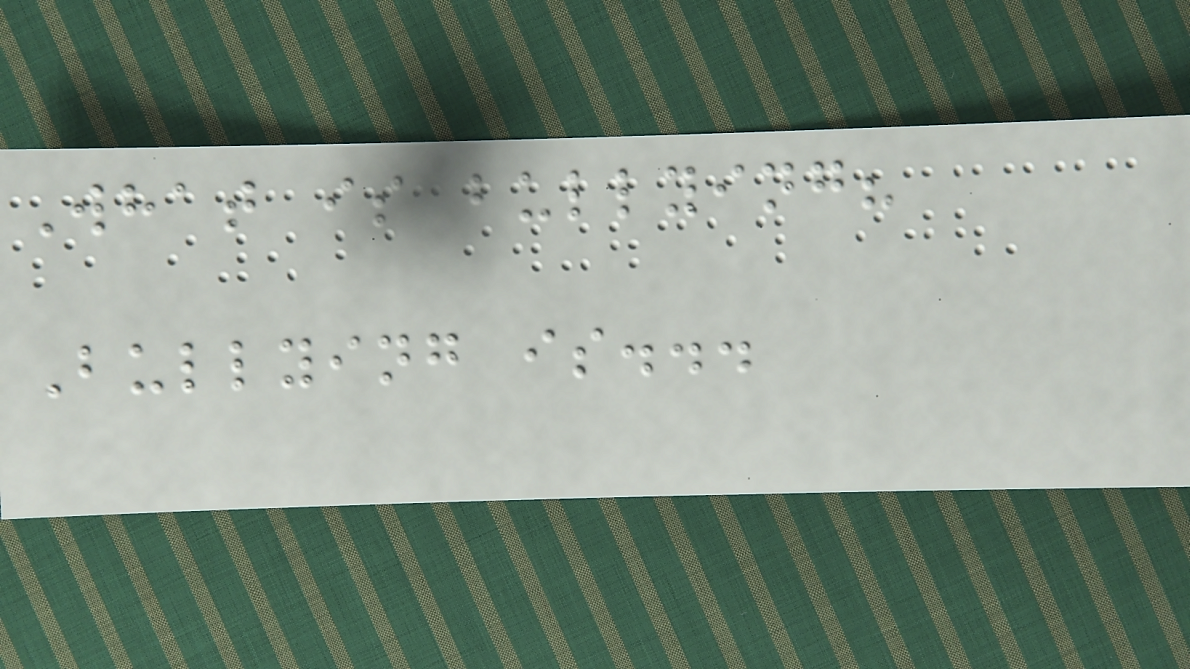What is bullying?
Bullying is...
